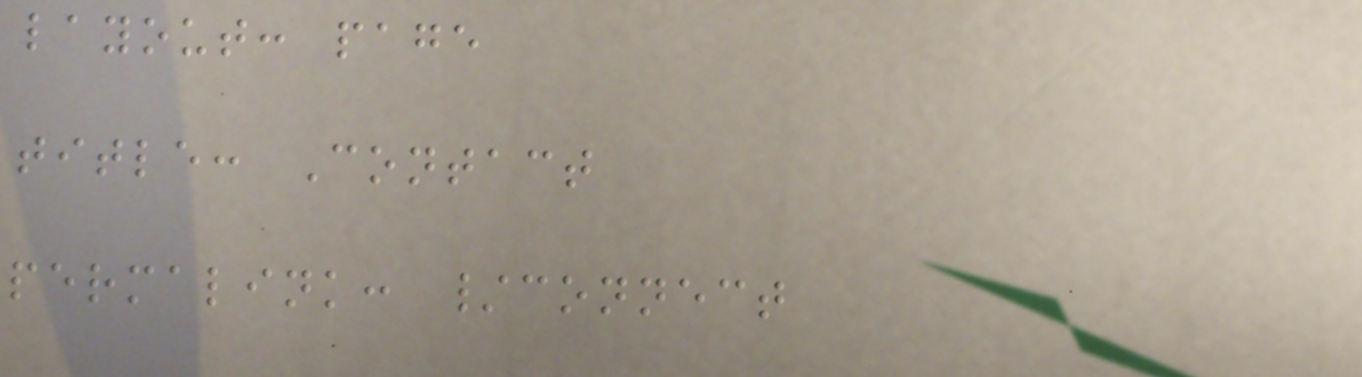layout: page
title: Contact
permalink: /connect
